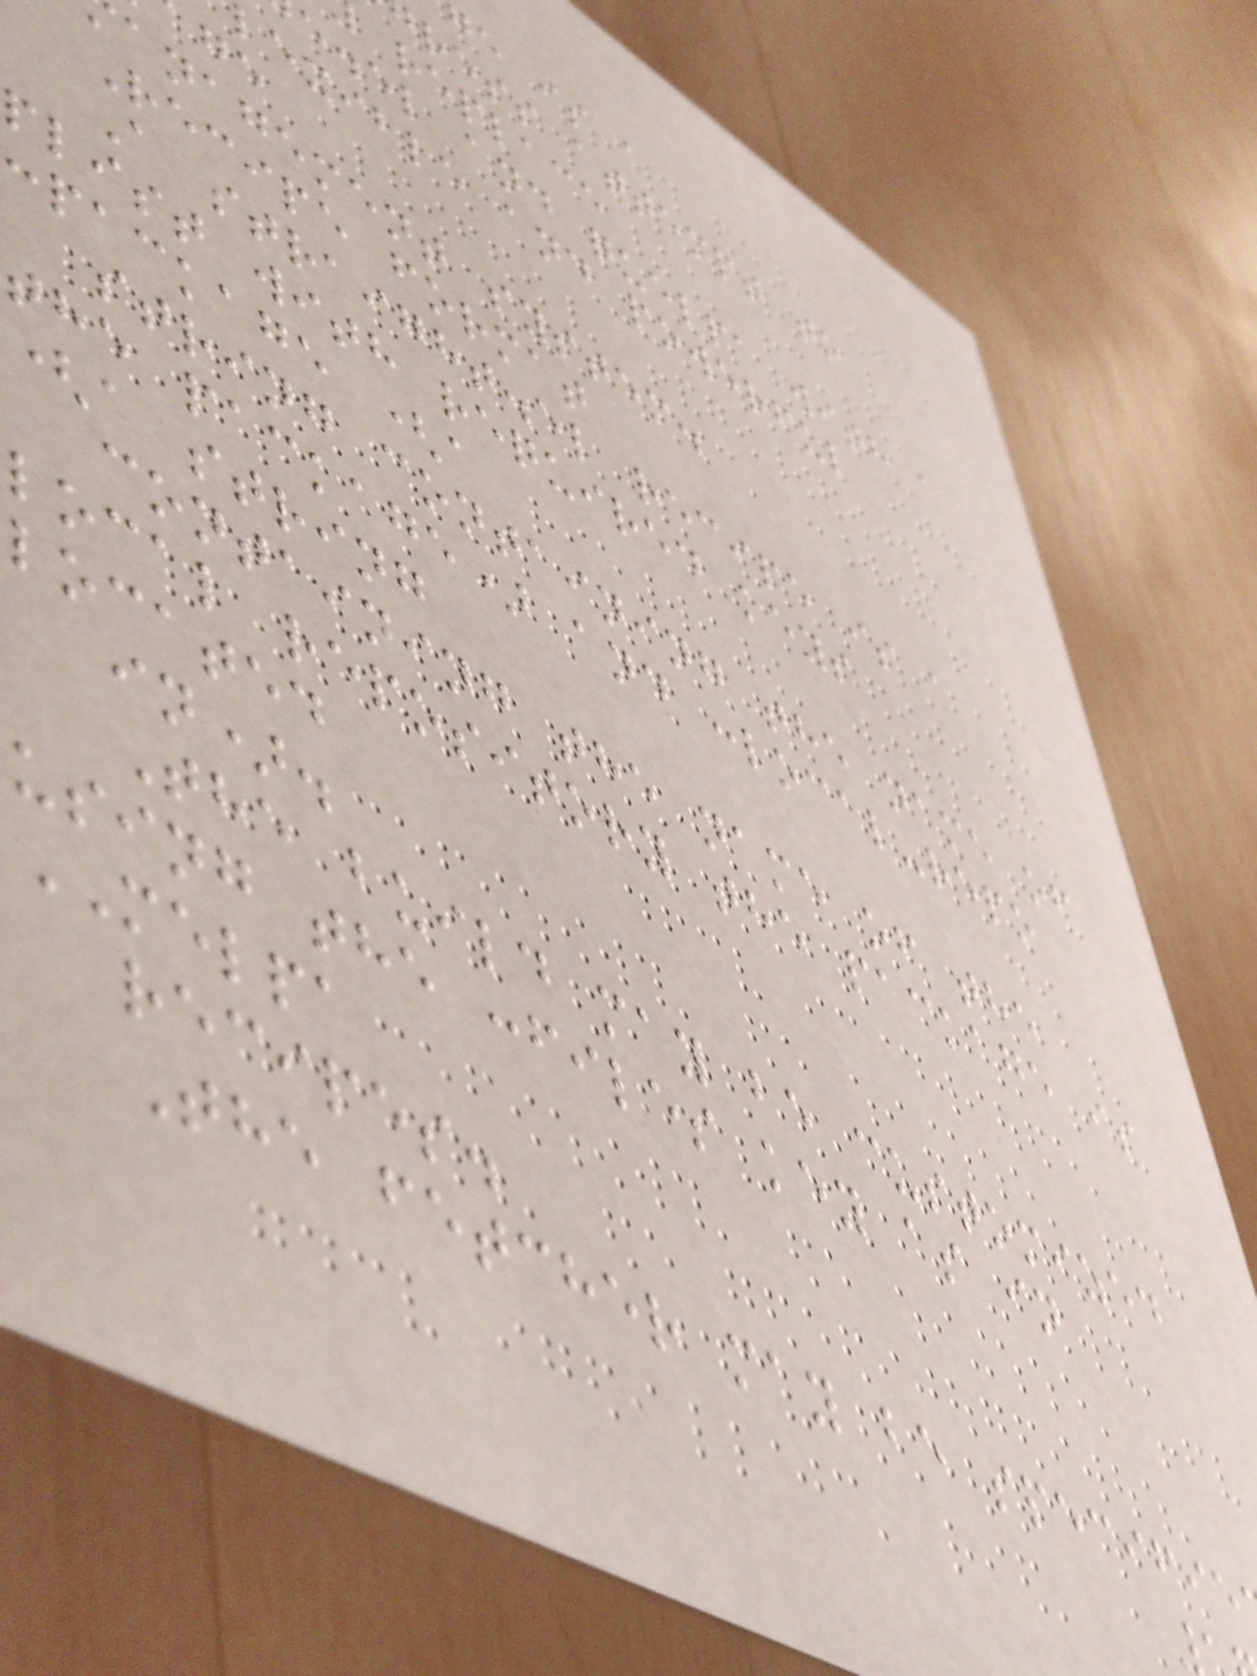ge is a
ress attempt to
replace
e.el and quelpa with a
lexible and powerful
anagement system.
Recipe format
A straight.el recipe is a
plist with required keys
:package (a
string containing the name of
the package) and :local-repo
(a string
containing the name of the
local repository the package is
located
in).
The build may be customized
using the :files key as in
MELPA
recipes.
The fetcher may be specifie
